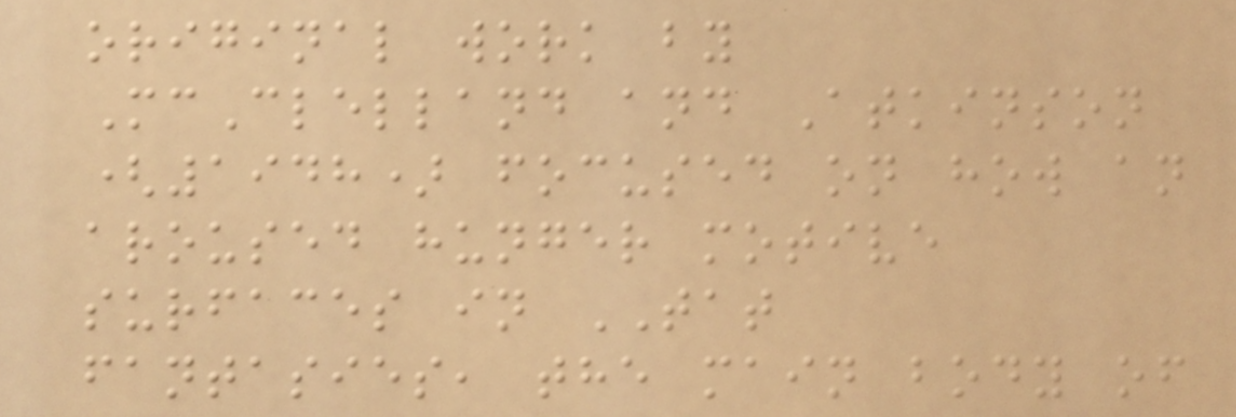original work by
McClelland and Atkinson
(1948) focused on how an
aroused hunger motive
surfaces in TAT
fantasies, the main body of
